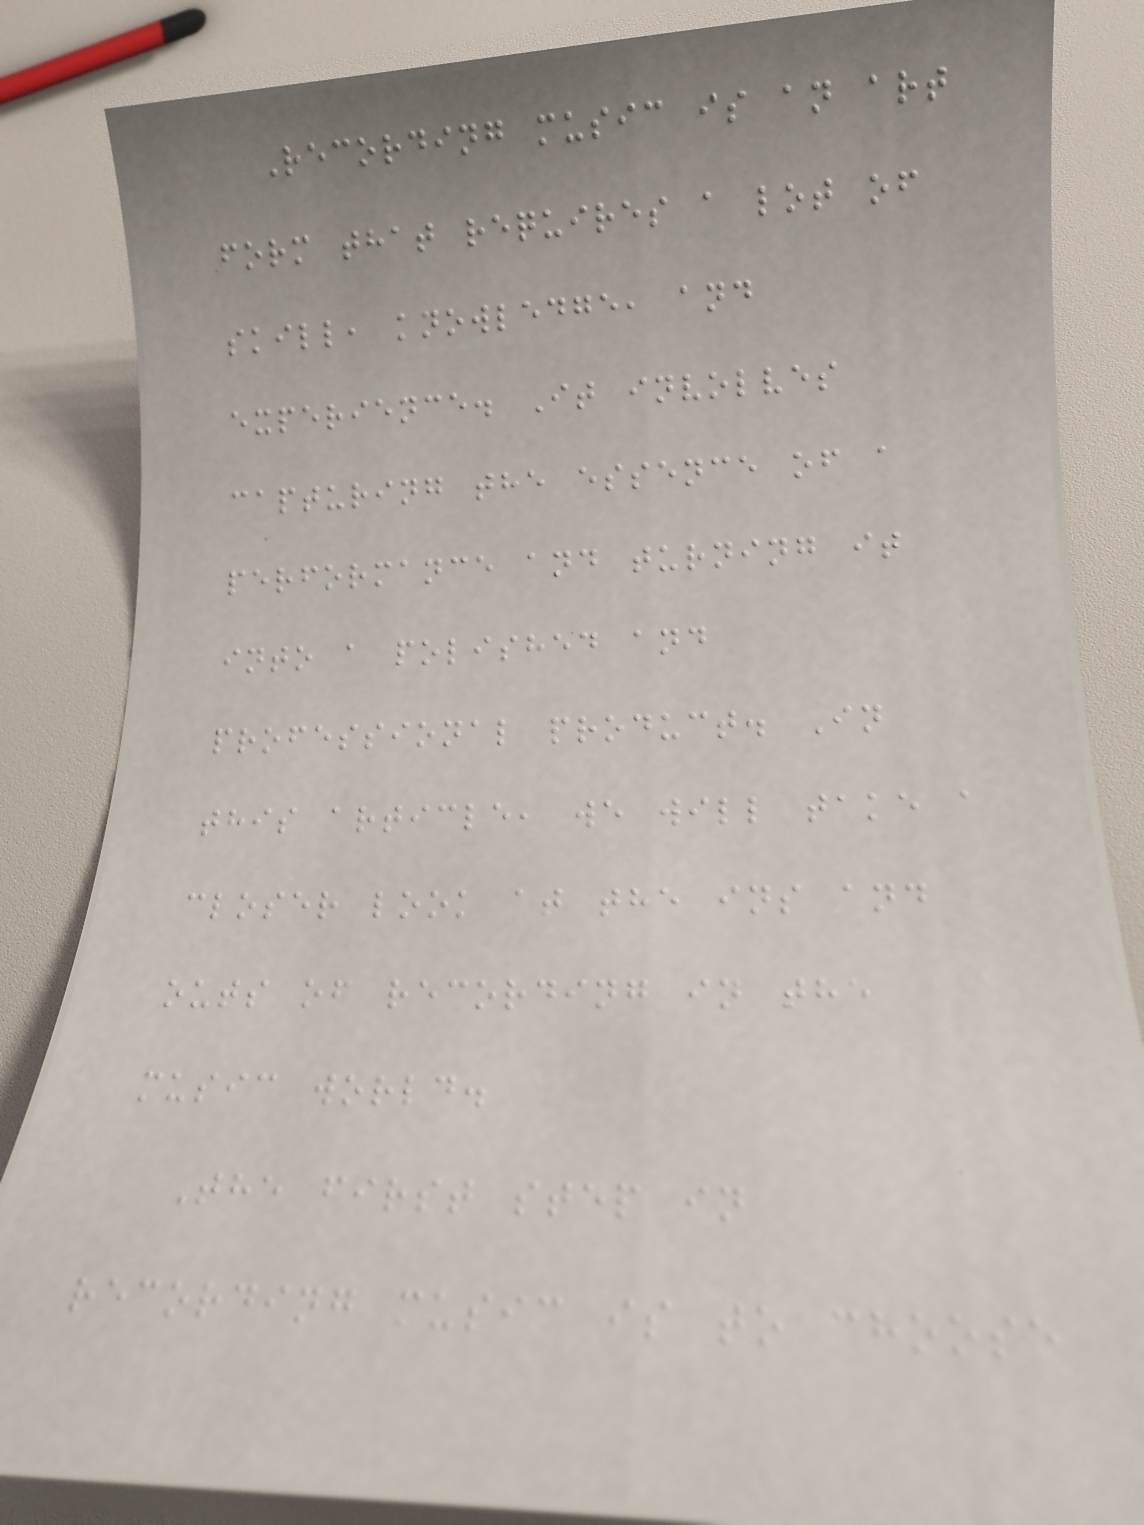Recording music is an art
form that requires a lot of
skill, knowledge, and
experience. It involves
capturing the essence of a
performance and turning it
into a polished and
professional product. In
this article, we will take a
closer look at the ins and
outs of recording in the
music world.
The first step in
recording music is to choose
